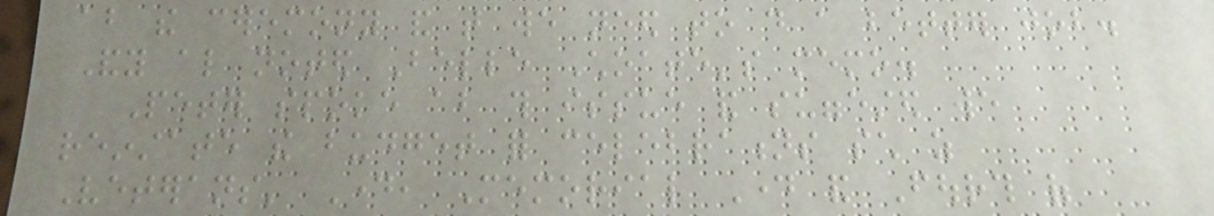about the ceremony and that we need to do a better job.
Andy also noted Belle Choate's memo.
Peter spoke about this issue and suggested we
reinstate the budget for celebrations such as
Veterans' Day, Memorial Day and Fourth of
